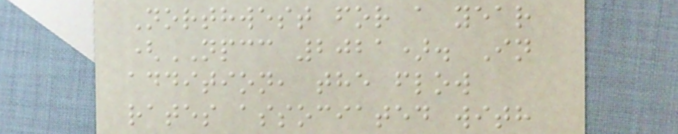Northwest for a year
(NPCC 2021). In
addition, the flow
rates associated with
